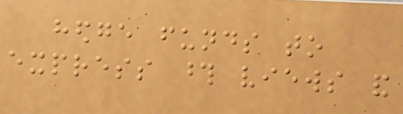hedge funds to
express those views and
